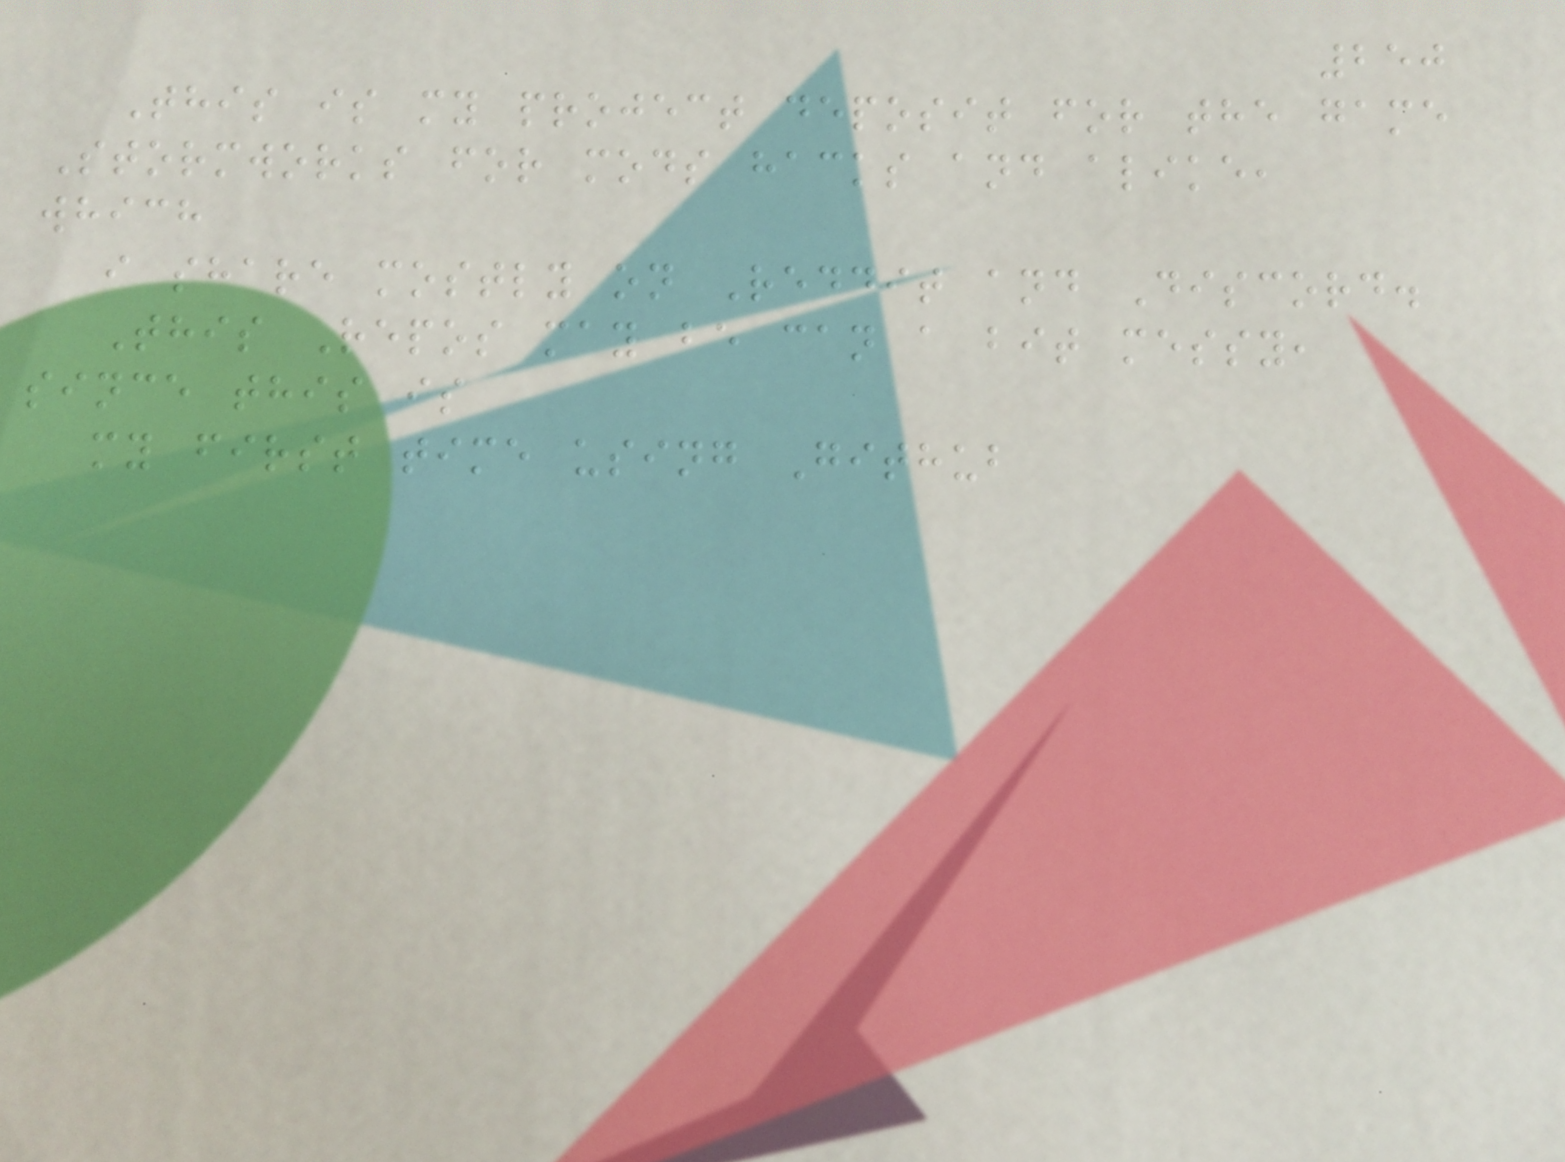250
This is my project deposit for the game
Stormworks for mods hacks and alike,
which
i share mostly on Reddit and Discord.
This Repos may be can a bit messy,
since this is
my first time using Github
